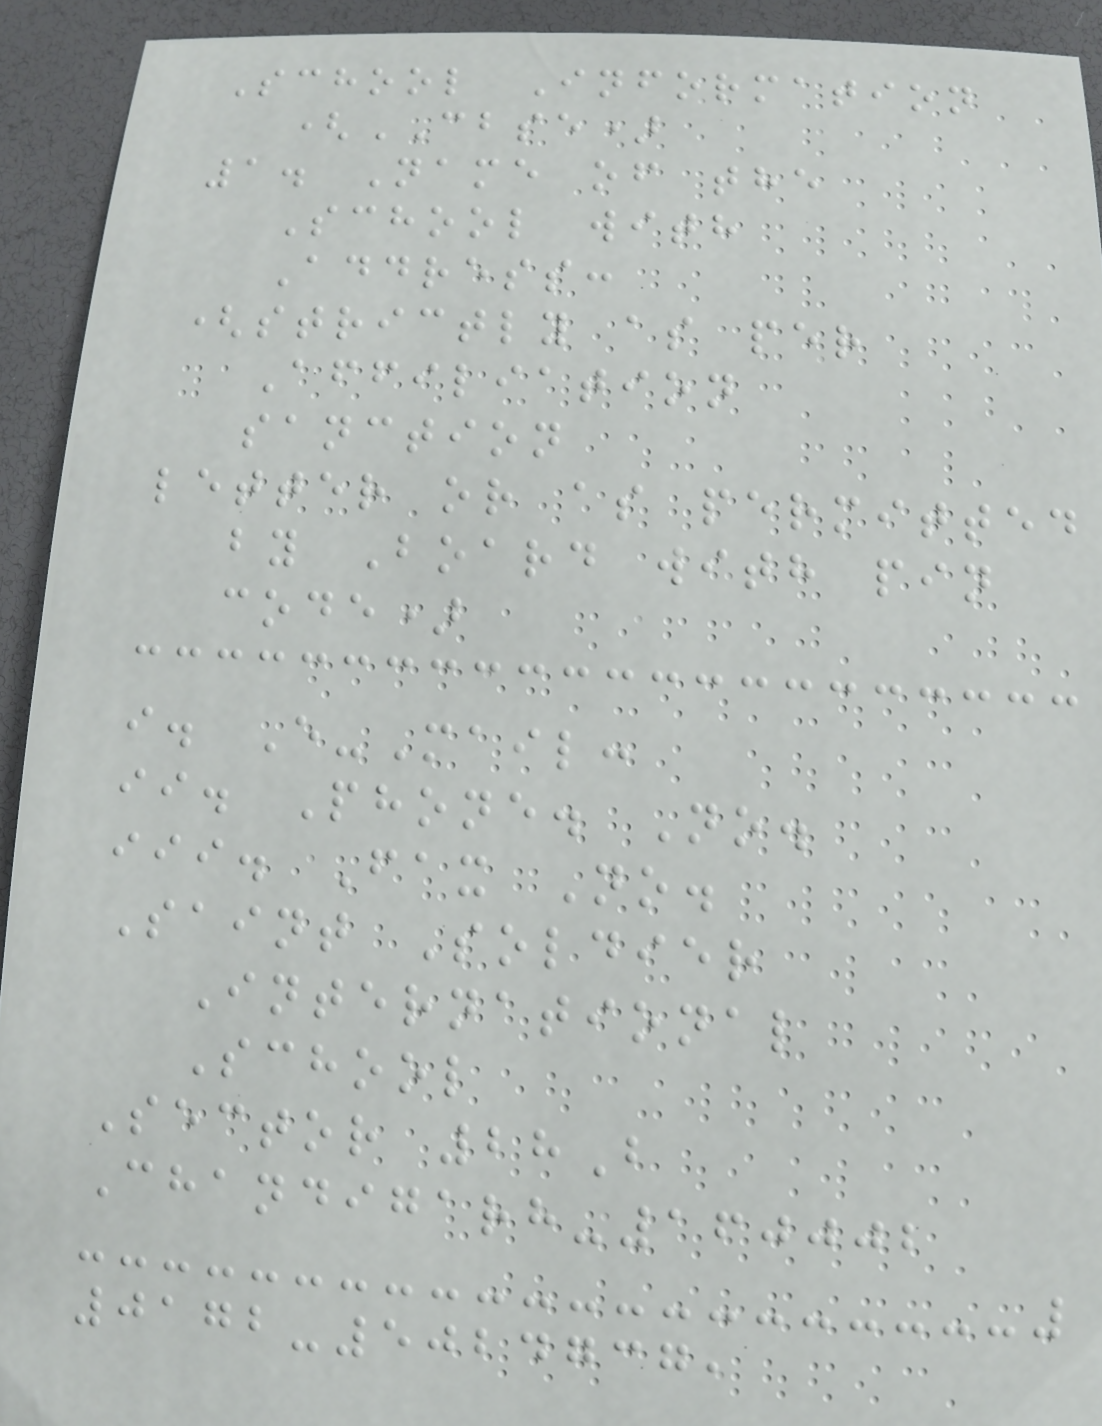School Information
(CBSE)
1. Name of the
School with
Address:
(strictly as per
Affiliation
sanction
letter or as permitted
by Board with pin
code)
i. E-Mail:
ii. Phone. No.
iii. Fax No.
Saint Soldier
International
School
Sector 28B
Chandigarh-160002
0172-5024737,
